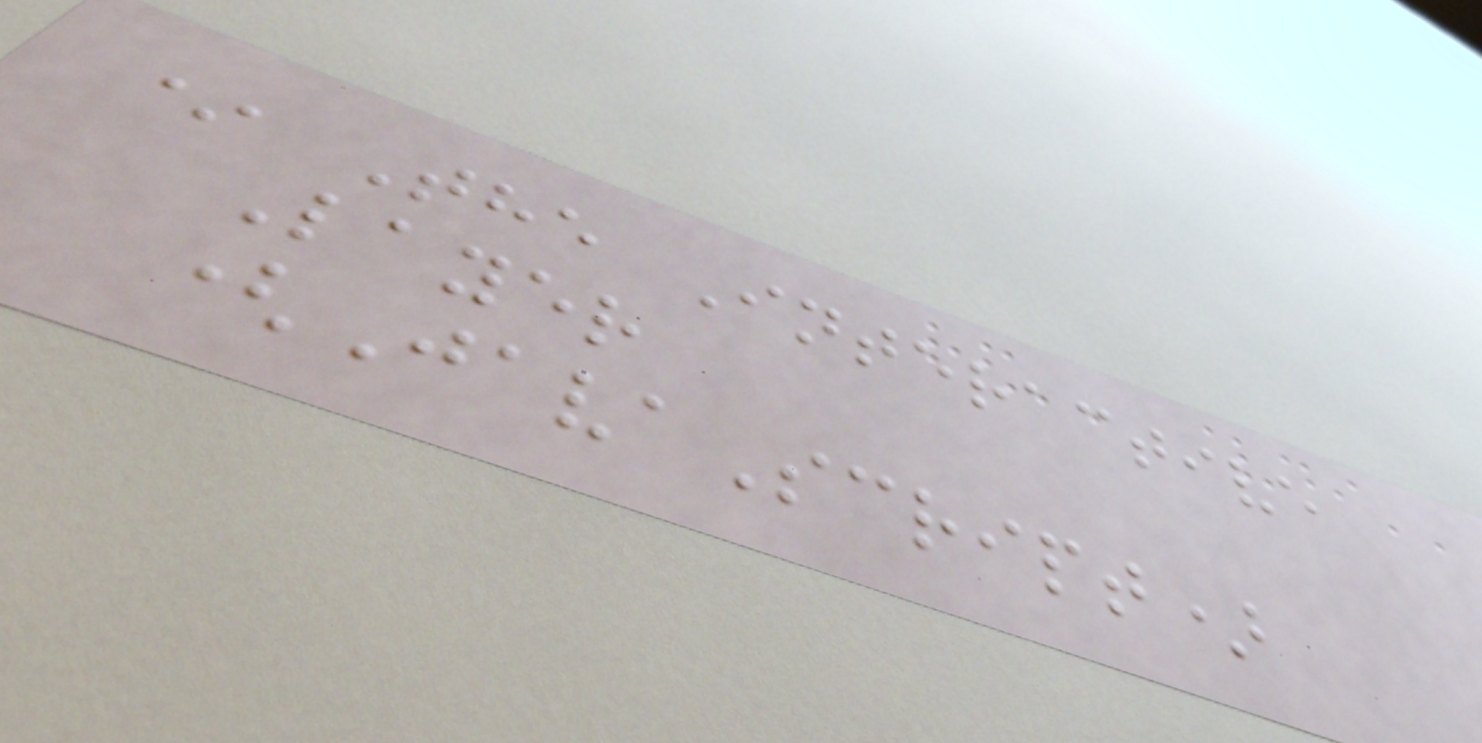* The Interactive
Layer
(JavaScript)
